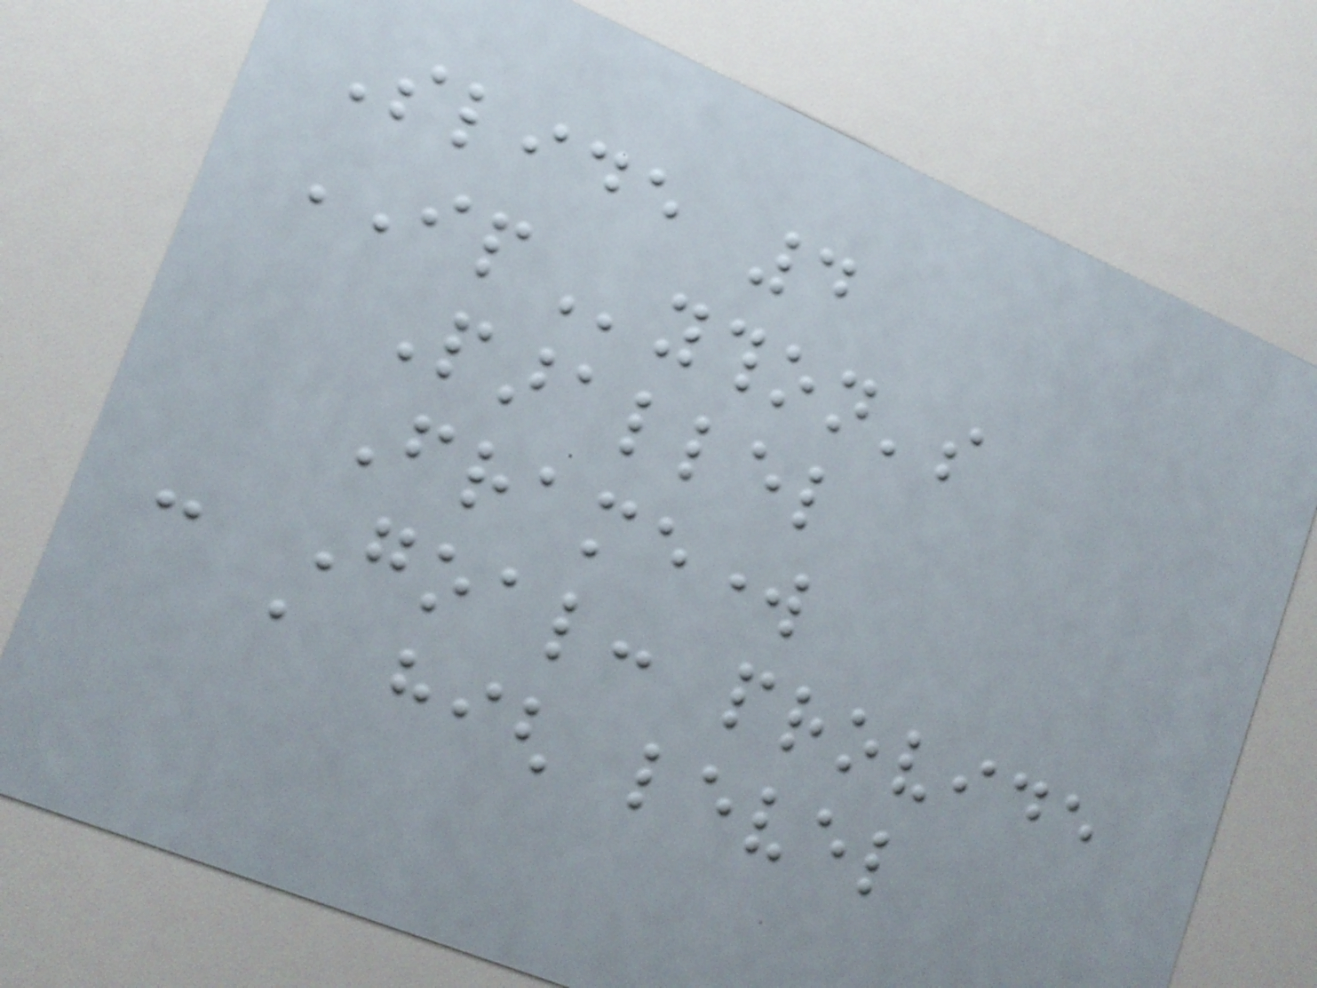Slide 4
IPython's
Parallel
Framework
- Goal: provide
a high level
